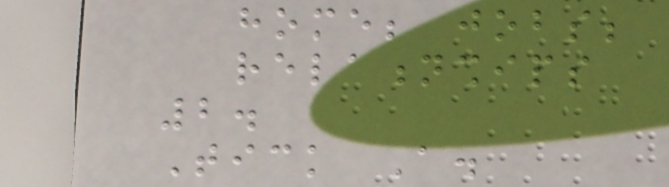home; jobs;
relationships
2.
Tick A.
